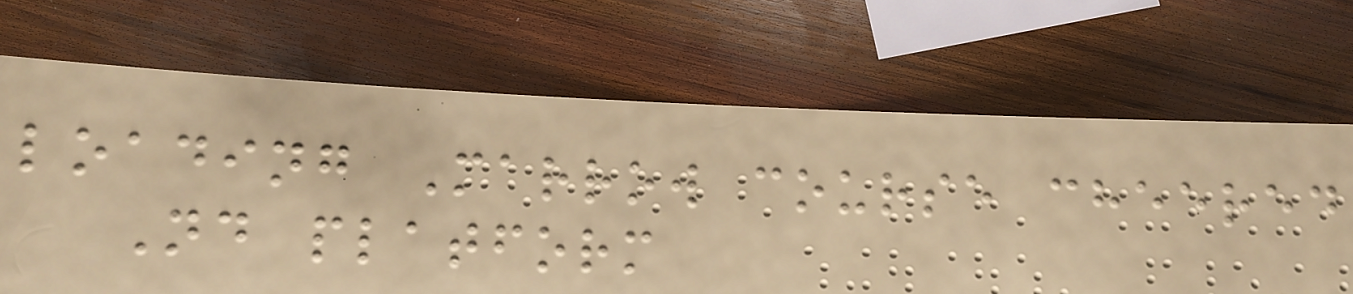loading Marrow course cheered
Nd platform
